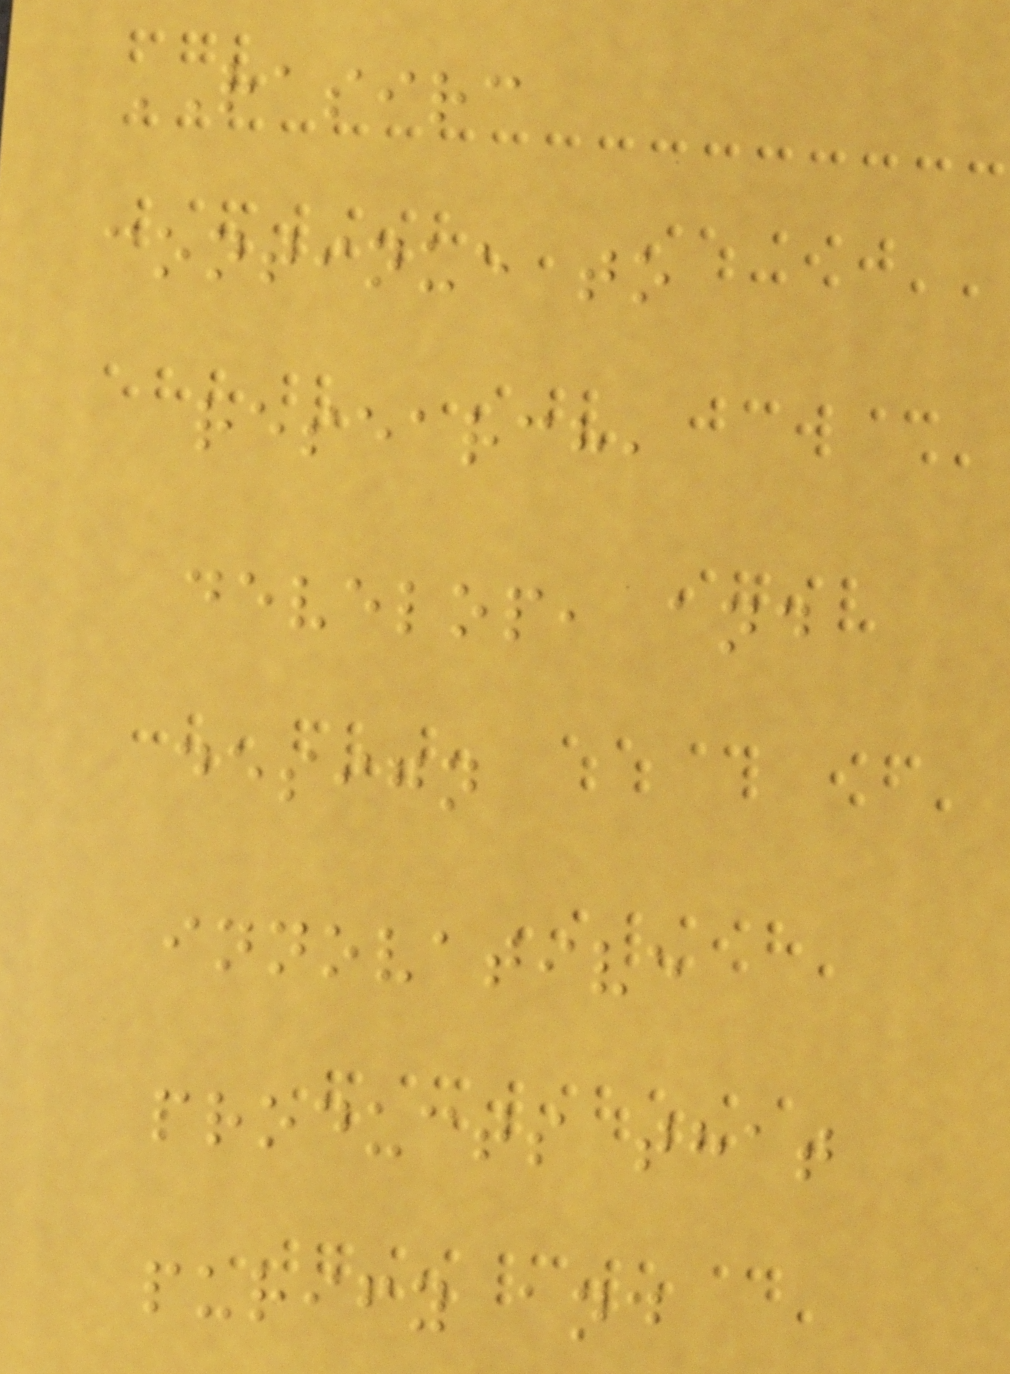RASIRC
continue to
research,
develop, and
design
innovative
products that
purify and
